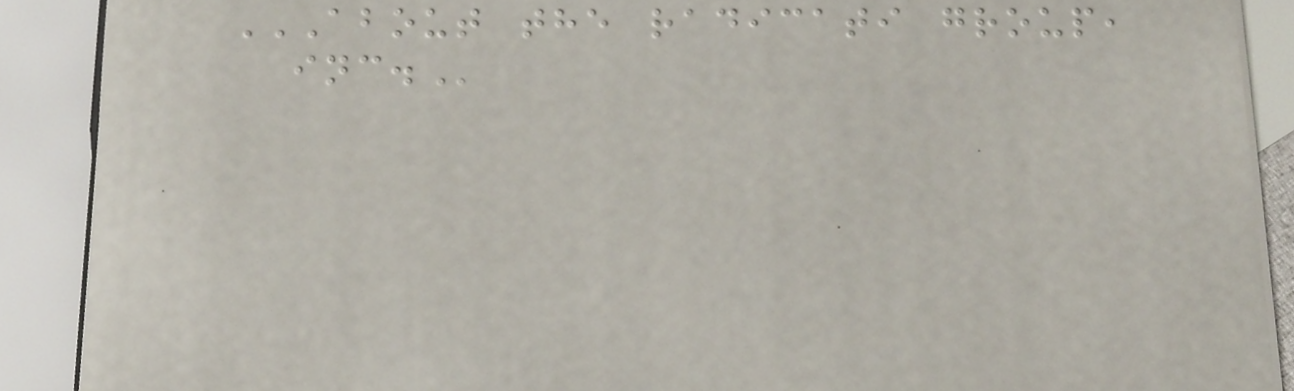ABOUT THE RADICATI GROUP,
INC.
